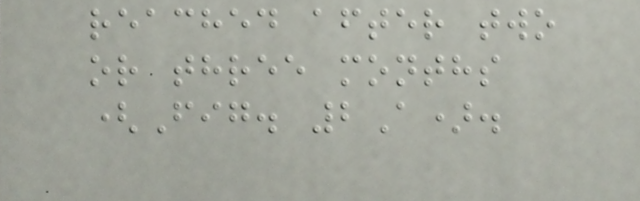reached after two
or three months
(Fig. 2A).
